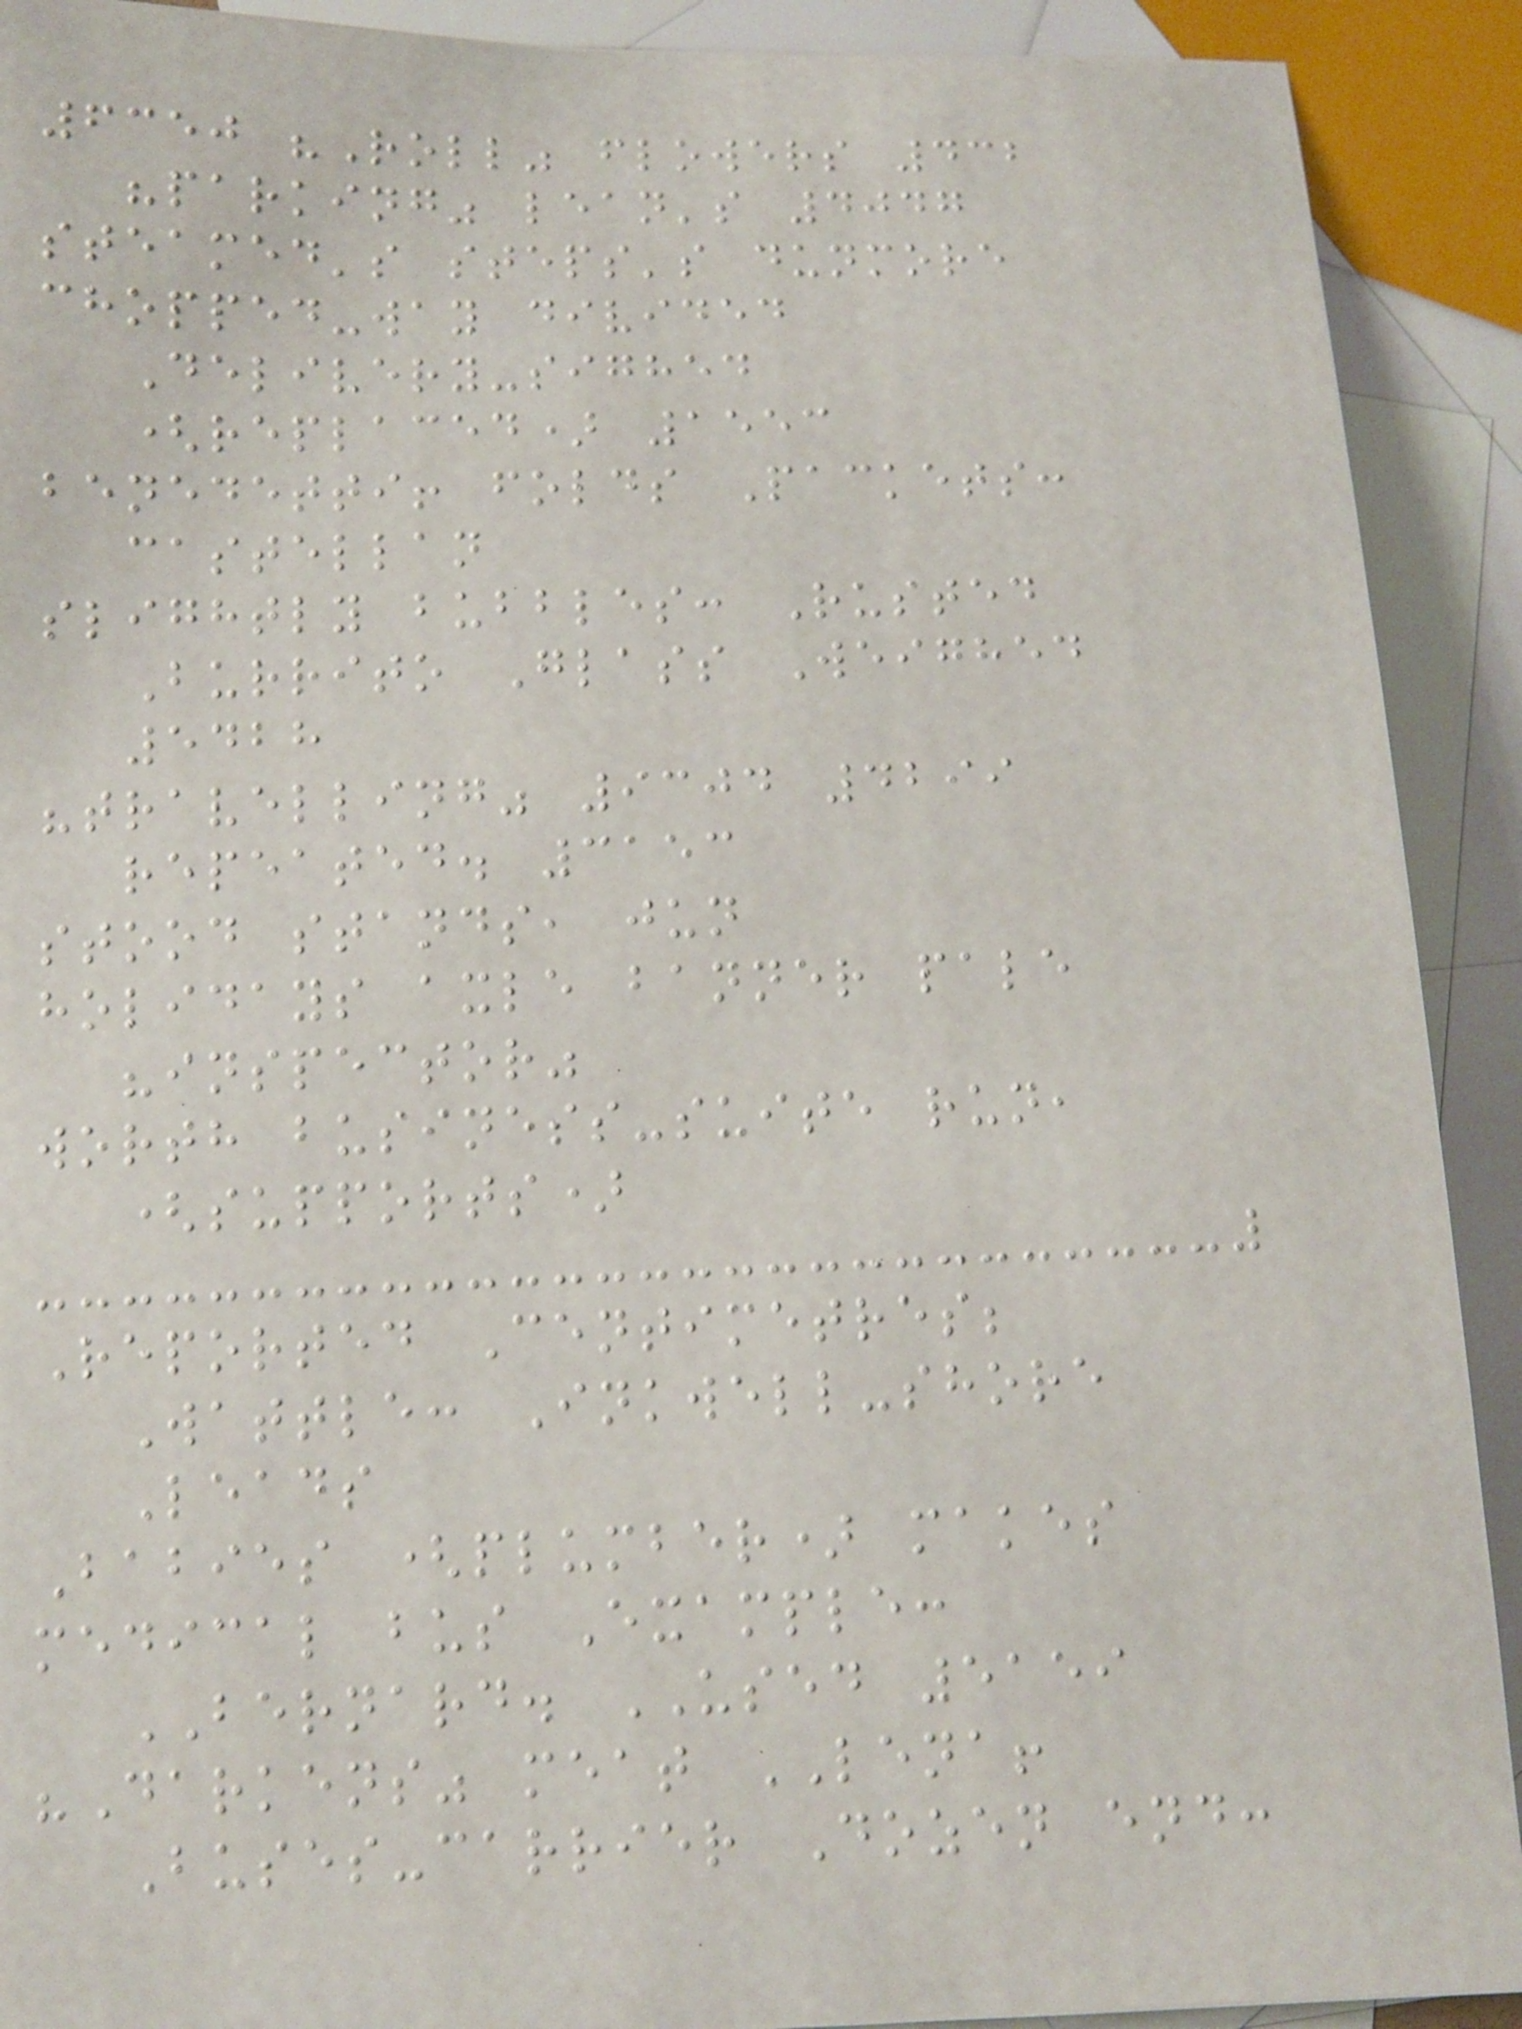6350 "Roll" flowers 432
"parking" lean's 4047
steamed's steps's dunmore
chopped-way divided
Delivery-sighed
(replaced) 1553
benedetti! folds Packets:
castellan
slightly bubbles: Rusted
Burrito Glass Weighed
5428
"travelling" 9304 4299
repeated. 3153
stood stands, jun
holidays axle banner pale
"inspector"
worth business-suite run,
(supports)
Reported Centimetres;
Wattle: Inkwell-shore
Leads
Babies (plumber) makes
medical bus Example:
BERNARD. USED 5159
"Darkens" meat LENA!
Buses-carrier Dozen end:
